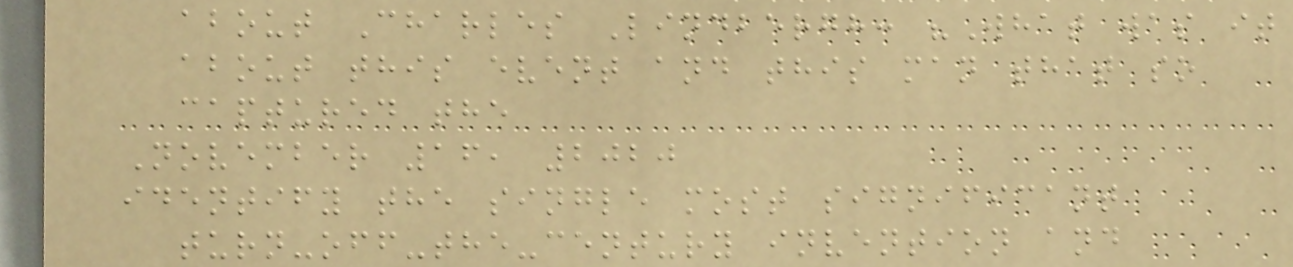about Charles Lindbergh: "What was it
about this event and this man that so
captured the
November 16, 2020
identify the single most significant
turn-off-the-century invention and
